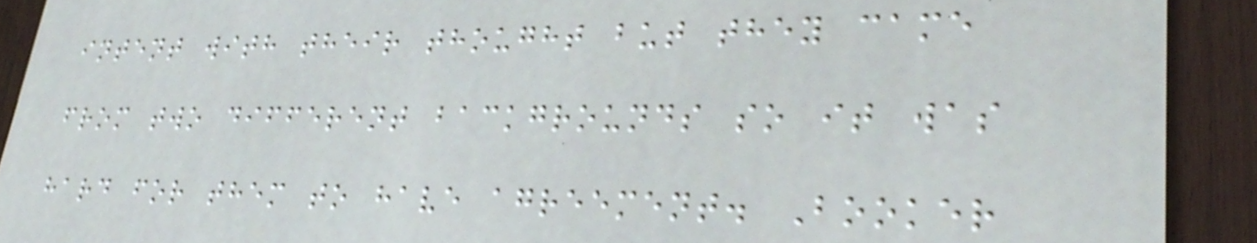intent with their thought but they came
from two different backgrounds so it was
hard for them to have agreement. Booker
